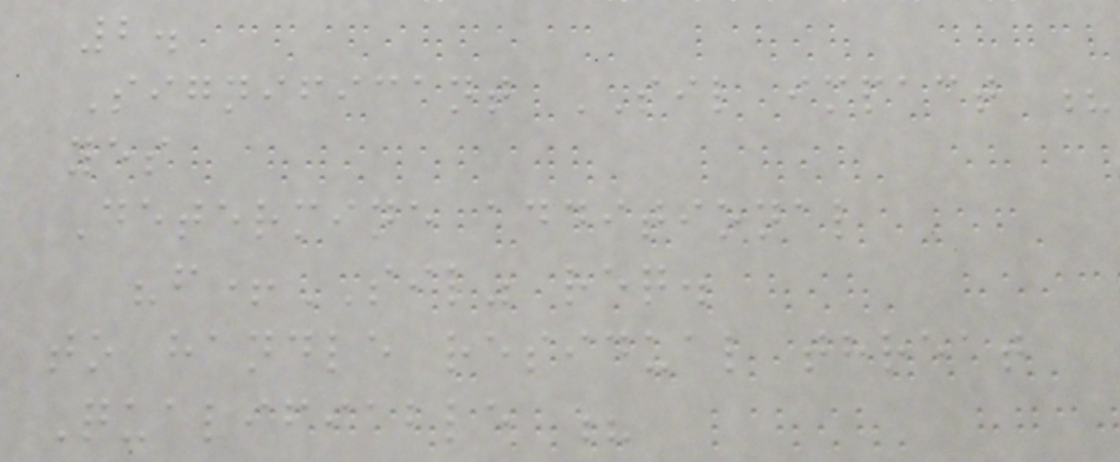2.
Significant SIL impact ?
yes
Determine additional
"f+SIL" req.
to handle residual threat
Qualifiable ?
